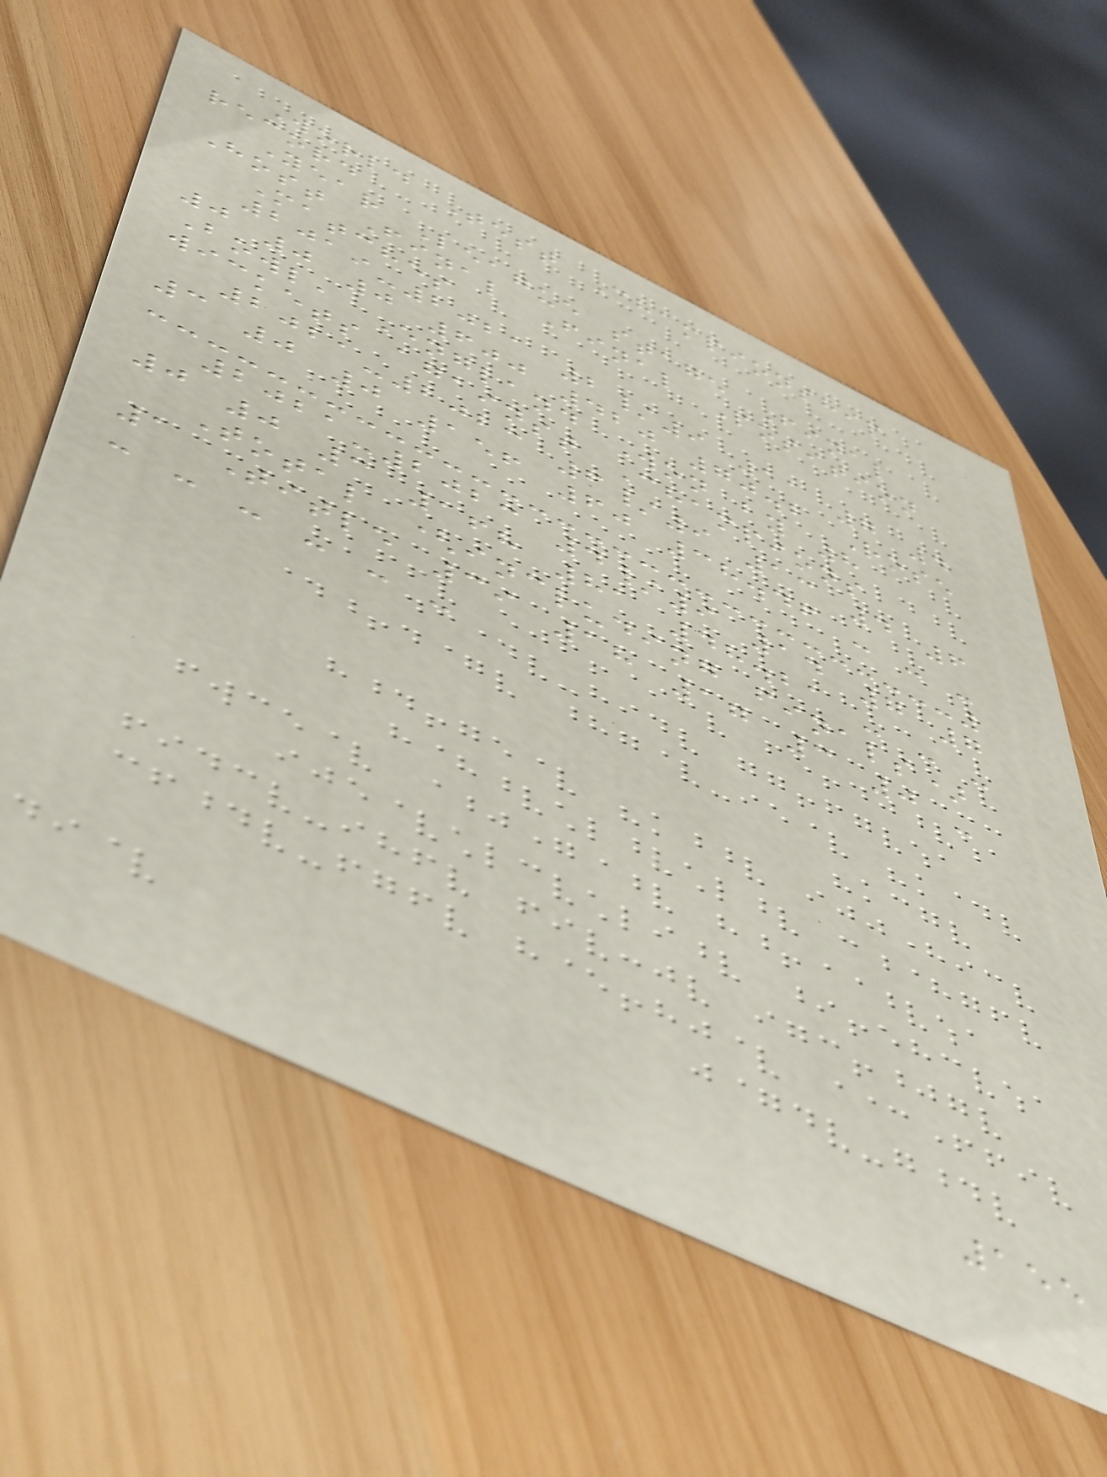World Test Championship
record
Year League stage Final
Host Final Final Position
Matches
2019-2021 2/9 11 7 4
0 0 0 600 420 70.2 Rose
Bowl, England Won by 8
wickets against Champions
2021-2023 6/9 13 4 6
3 0 0 156 60 38.46 - - -
2021-2023 4/9 14 7 7
0 0 3 168 81 48.21 - - -
Total (including finals)
1 Title 39 18 17 3 0 -
- - - - - -
155
